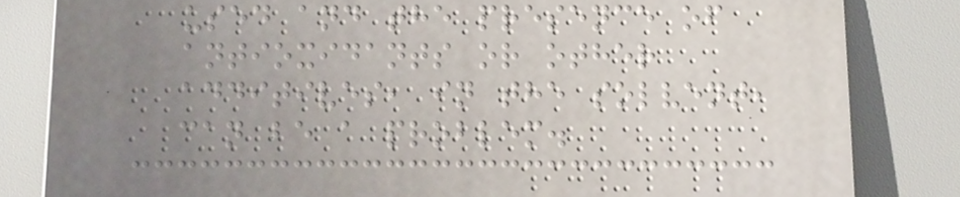used and the presence of
antioxidants or other
additives, in the solvent,
can be a problem.
